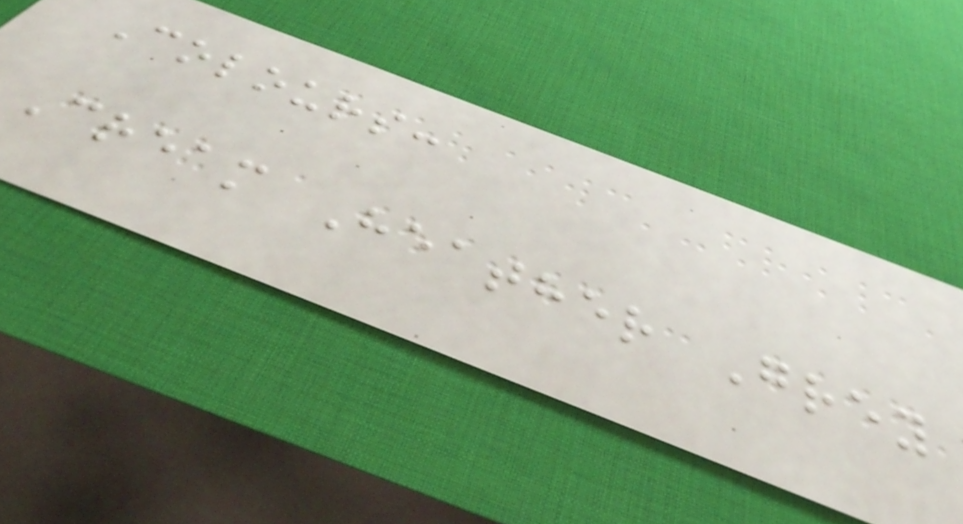Colours:
Cream Heather Grey
